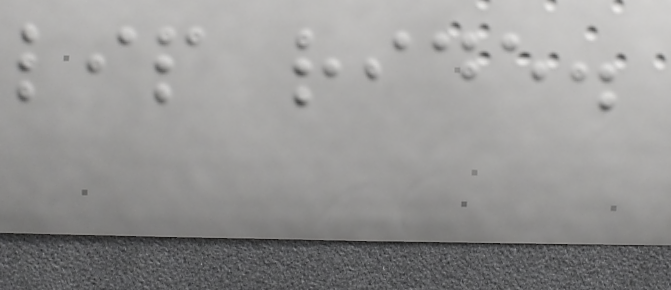lip ride.
